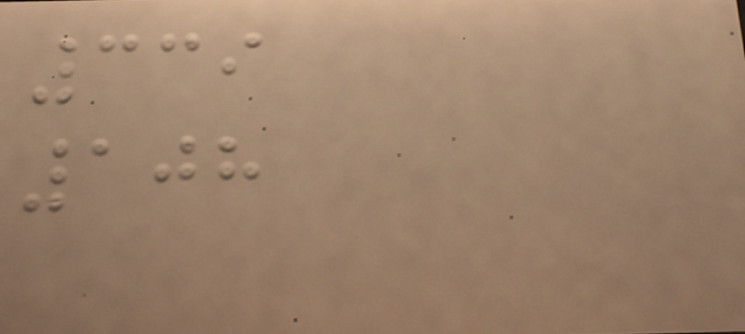339
108
